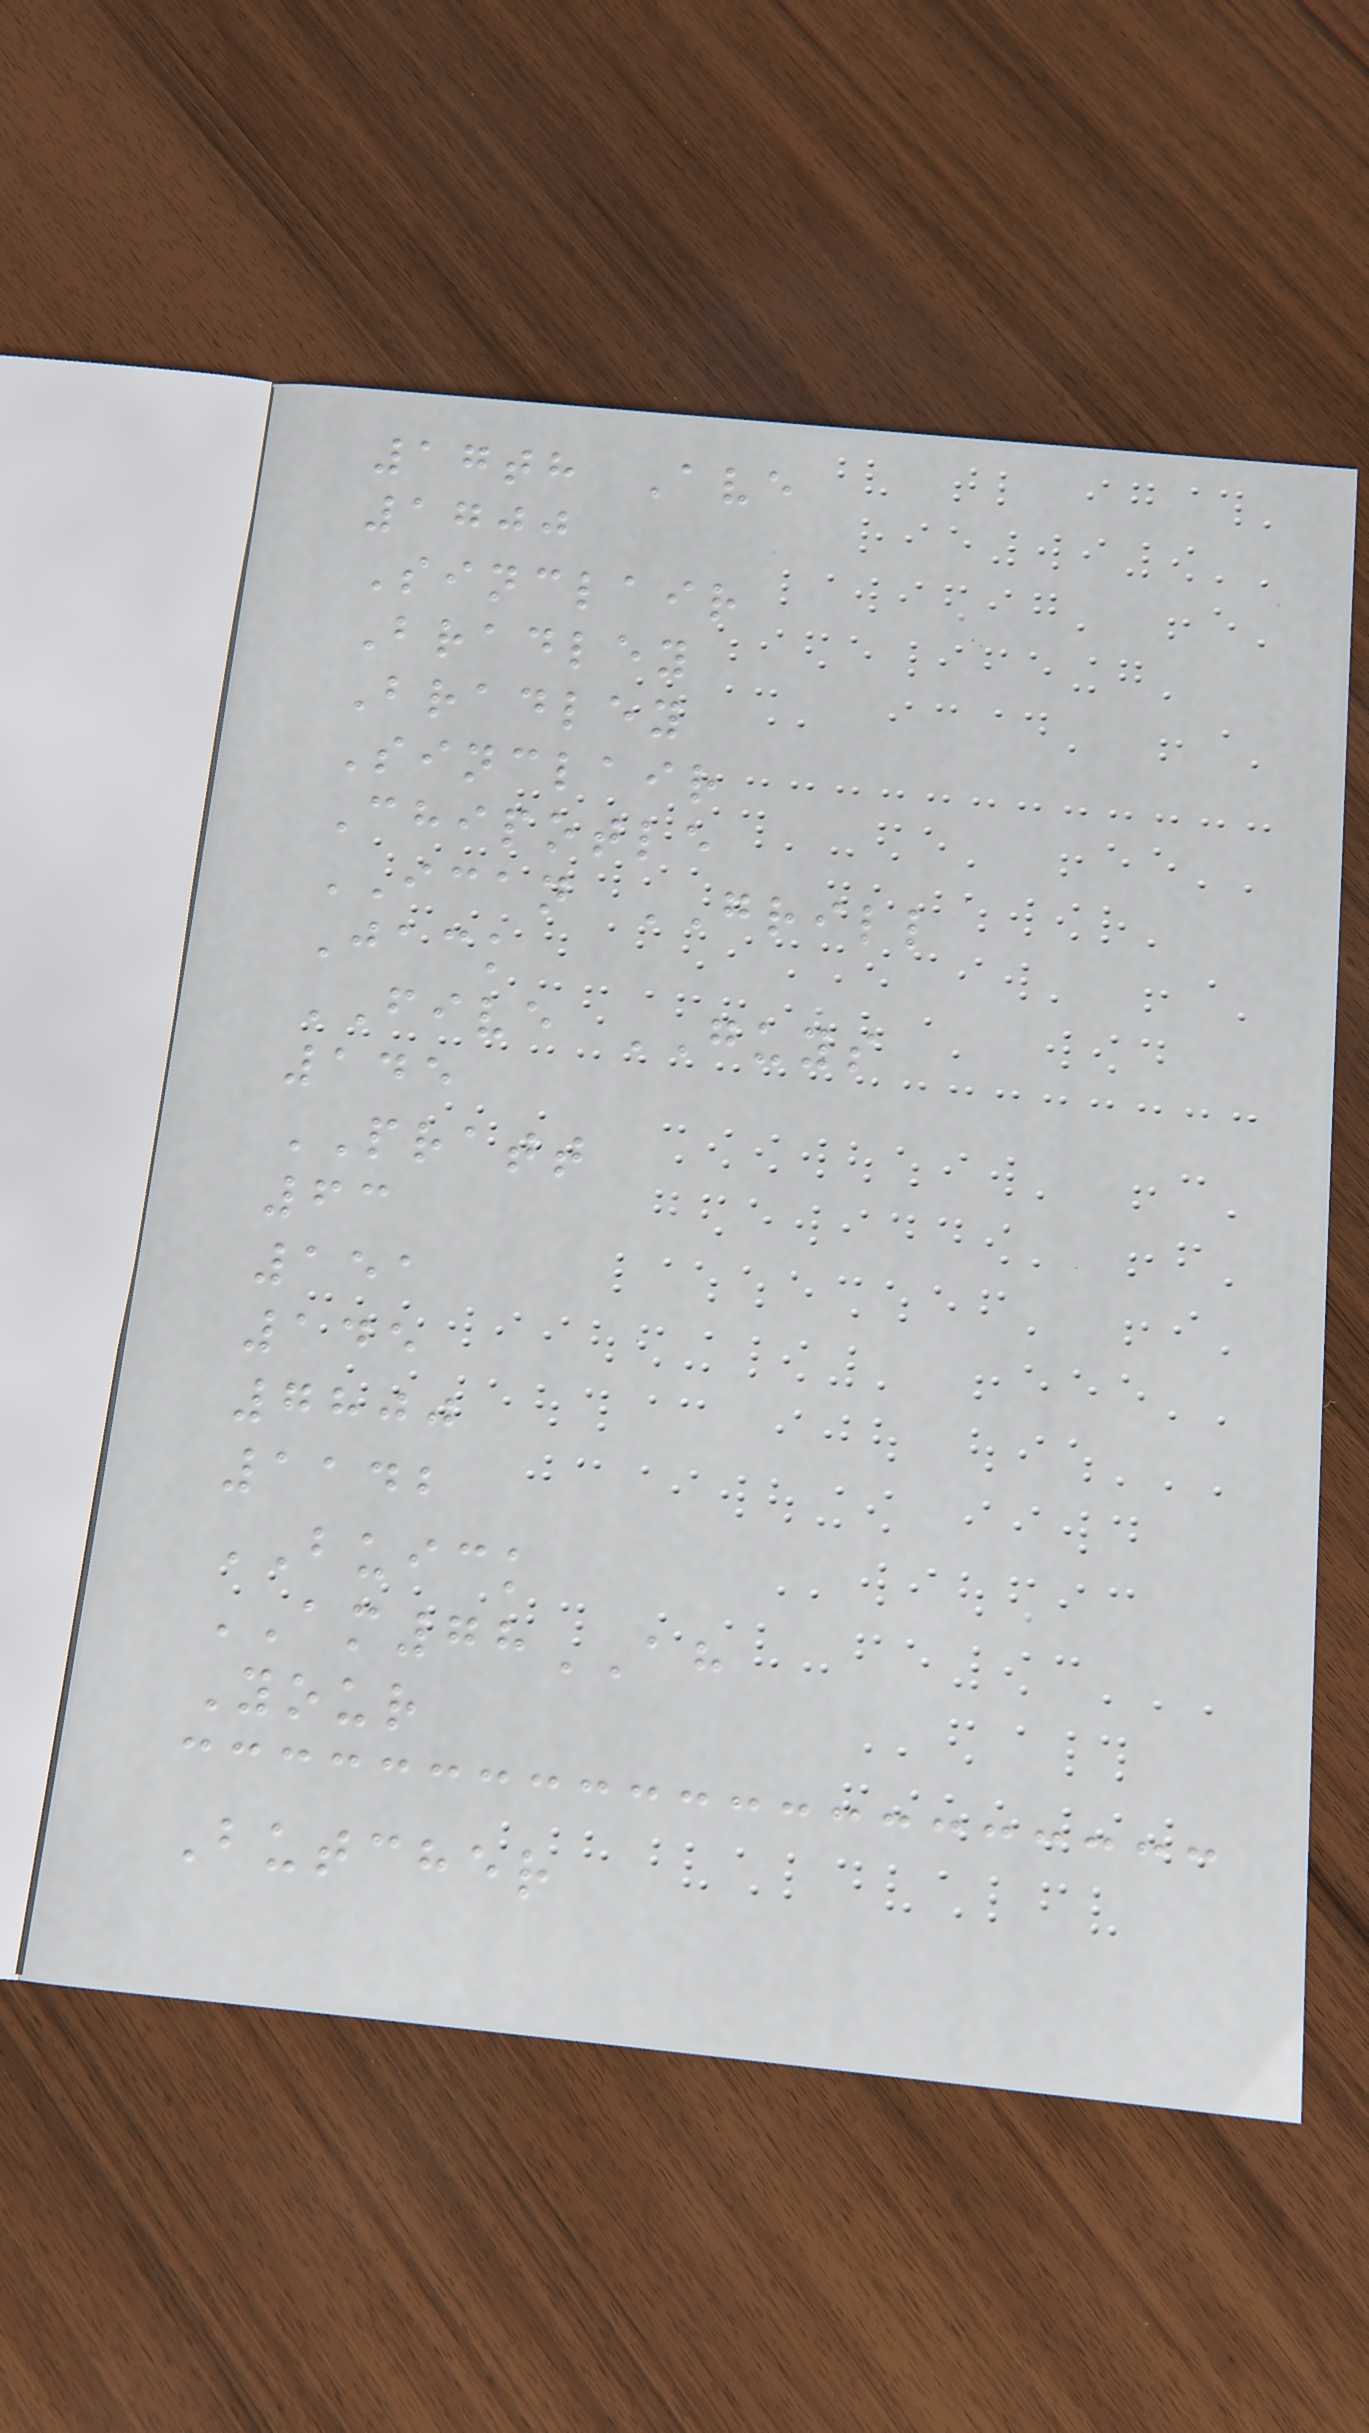17th Ave
1700
Sinclair
Bradley
Bradley
Sinclair
Chipotle
ICAN GRILL
Jack
FIVE GUYS
145
PRATT
63
151
145
7800
1142
BUICK
AM78AH
Your
Butcher
